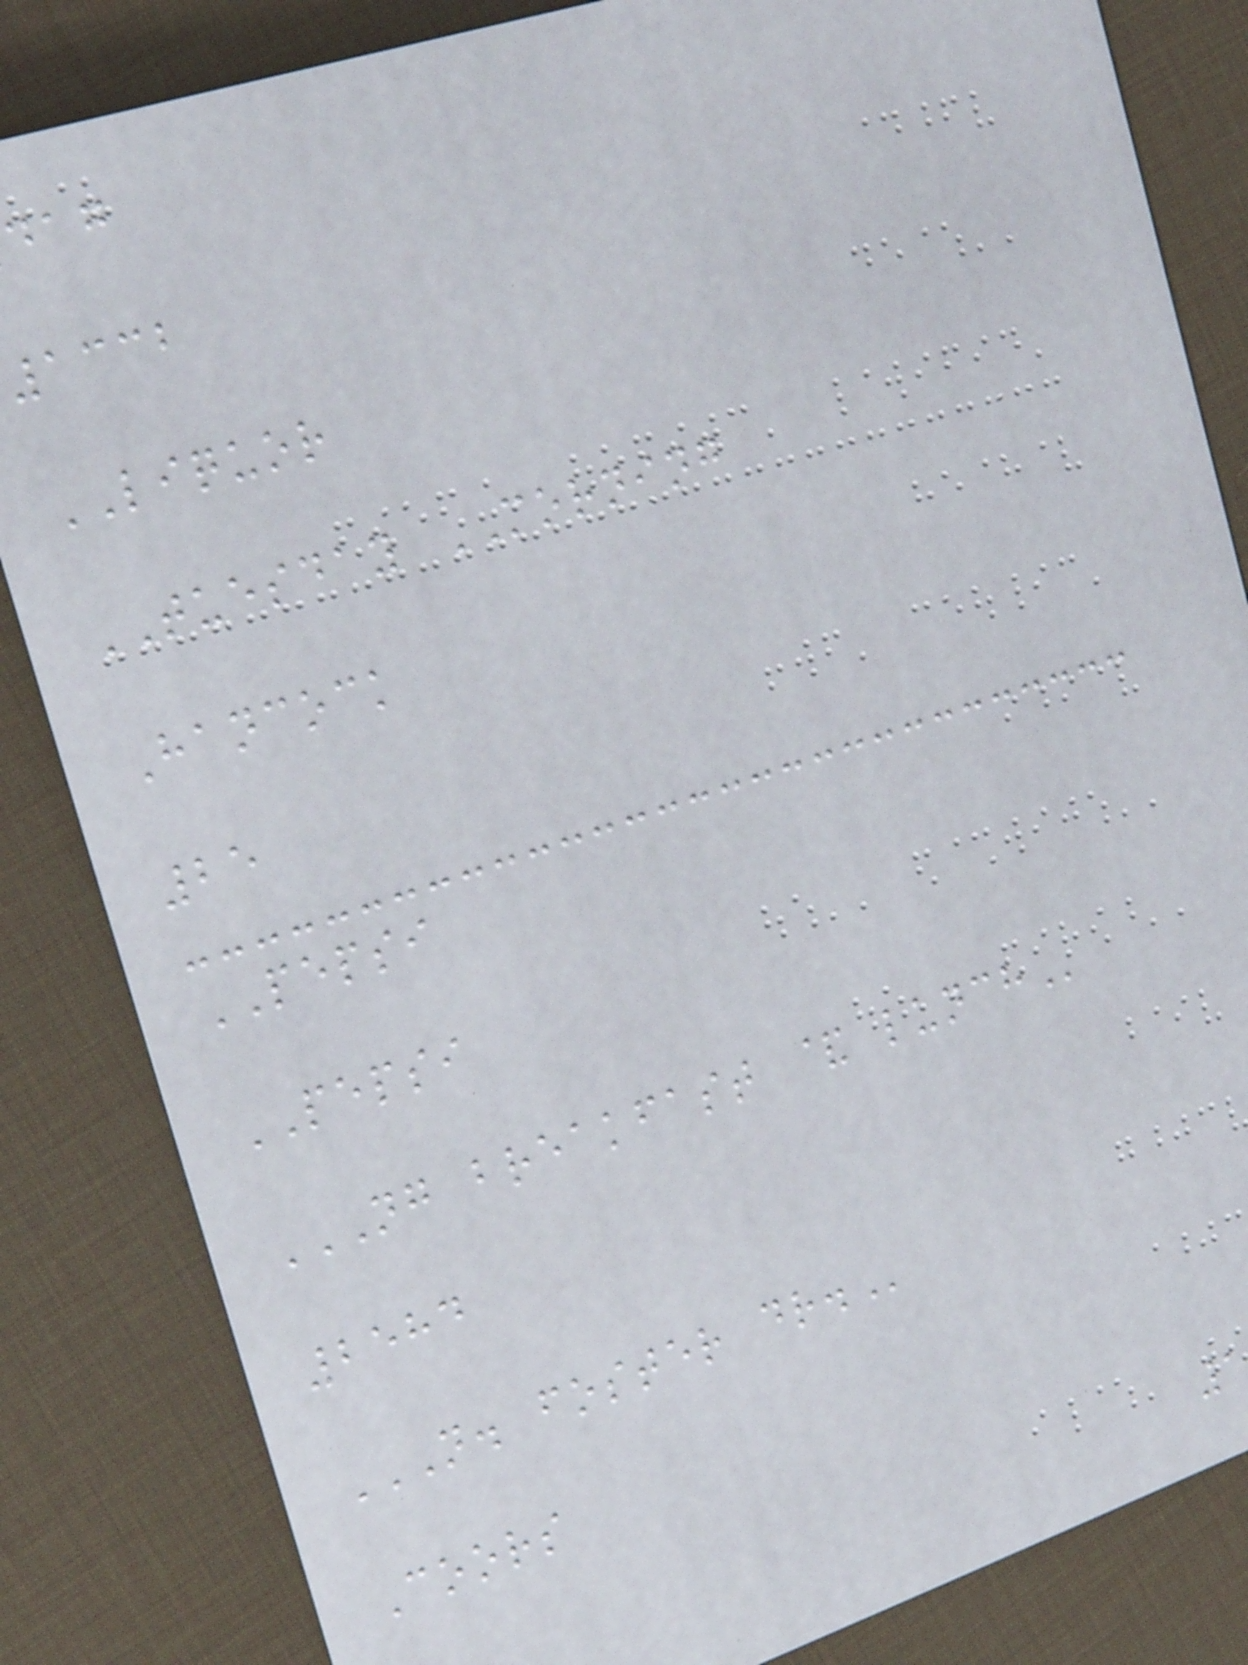1332
LIQUOR
TUESDAY MORNING
Hancock
25
PEPSI
PEPSI
NG BREAKFAST & LUNCH
2584
N. FOSTER DR.
Coors
